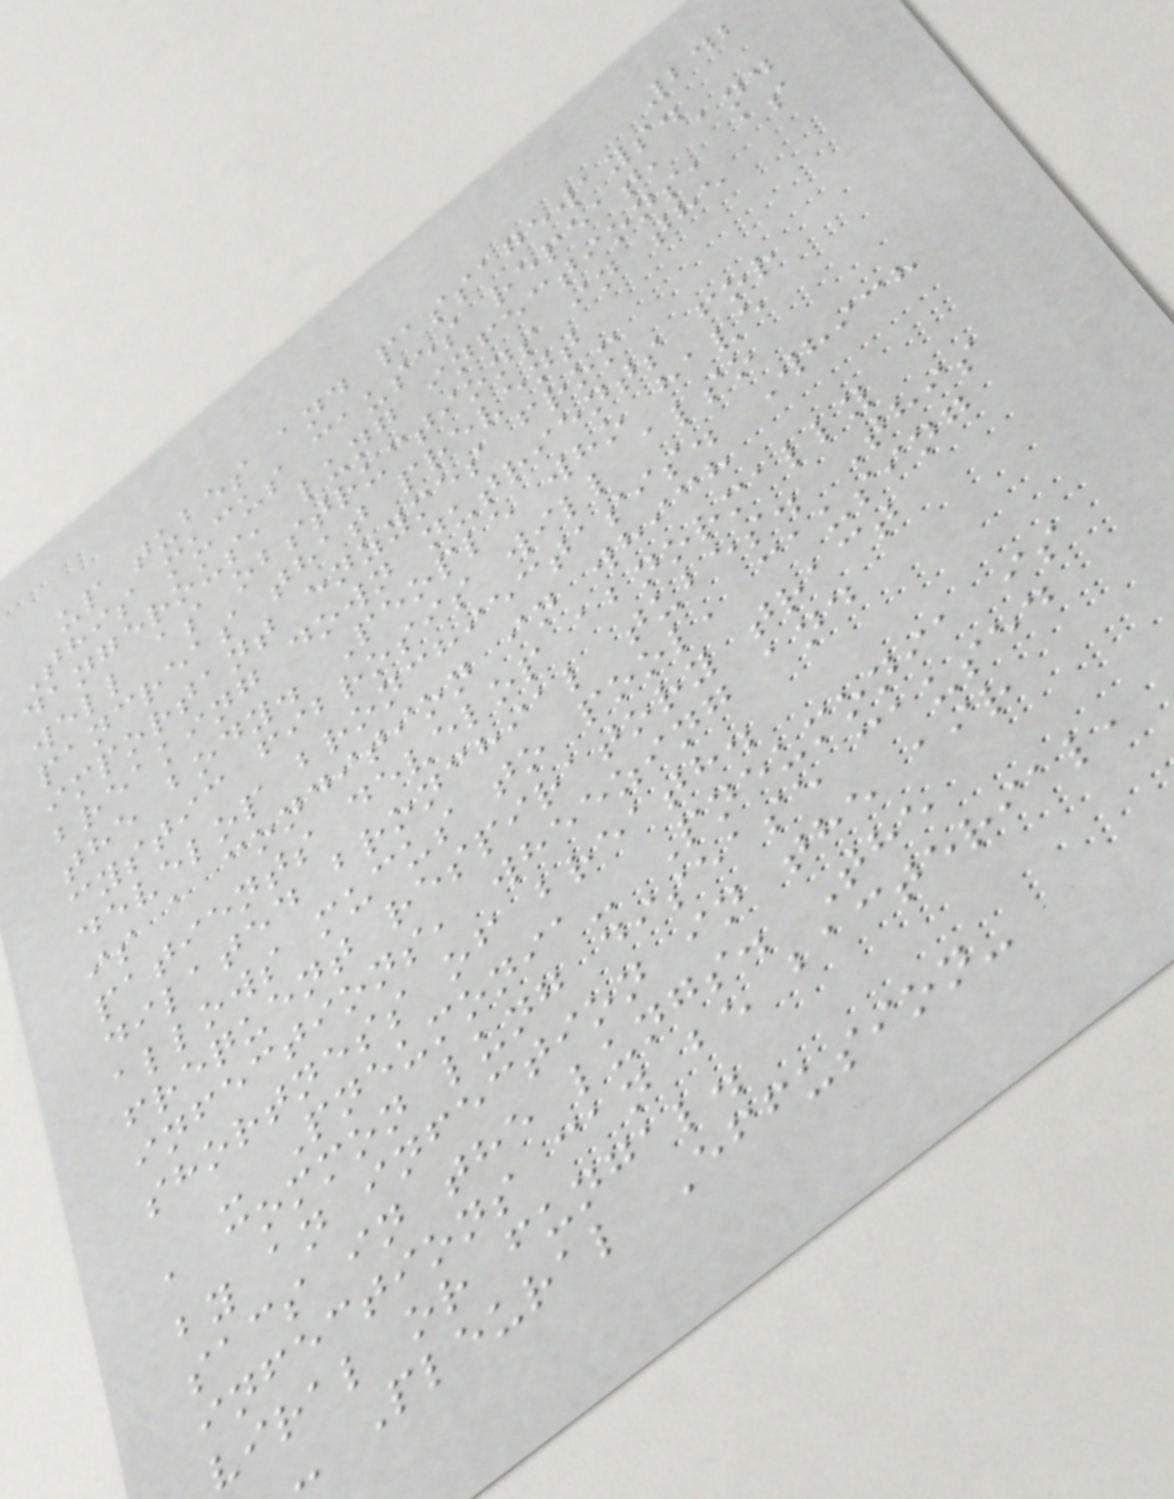242
up tubes and passageways.
This mucus causes repeat, and
dangerous, lung infections, as
well as obstructions in the
pancreas that prevent
important enzymes from
breaking down nutrients for
the body. People who have
cystic fibrosis will also
develop bronchiectasis. Which
is a condition in which
patients develop abnormally
dilated bronchial tubes. This
allows mucus to pool, causing
frequent respiratory tract
infections, wheezing and
shortness of breath.
- Pneumonia- Pneumonia is
a common lung disease caused
by an infection in the air
sacs in the lungs. The
infections can be bacterial,
viral or fungal.
- Pleural Effusion-
